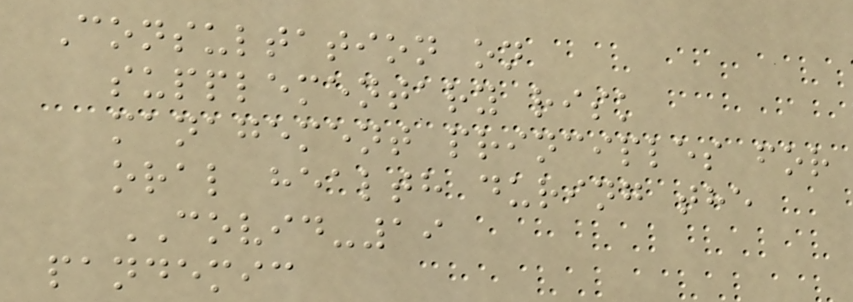Consultation on
supplementary risk
management principles for
oral health during the
COVID-19
pandemic
